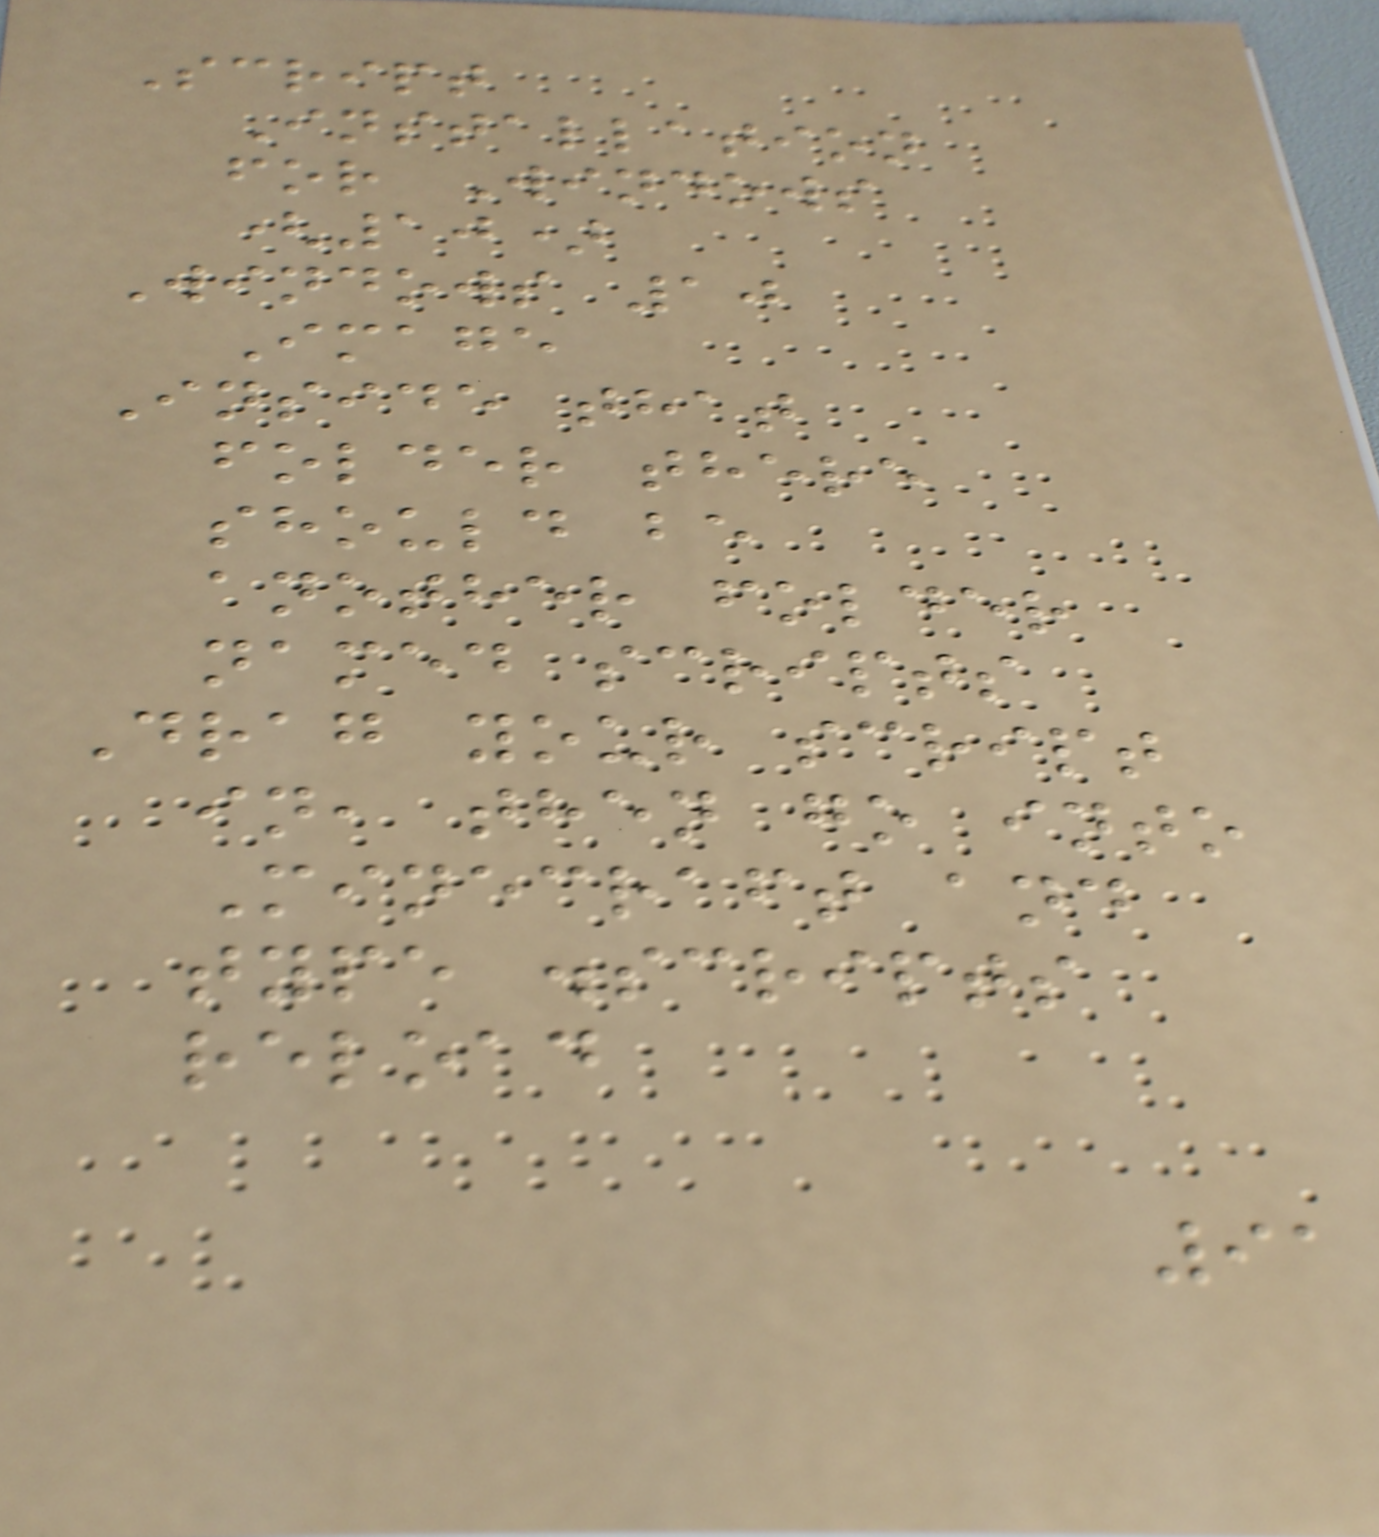Script
Installation
for Windows
(10)
Windows 10
Image
Inside that
folder there
should be
another folder
named scripts
Drag your script
in, then go into
Minecraft and
type .scripts
reload
91
